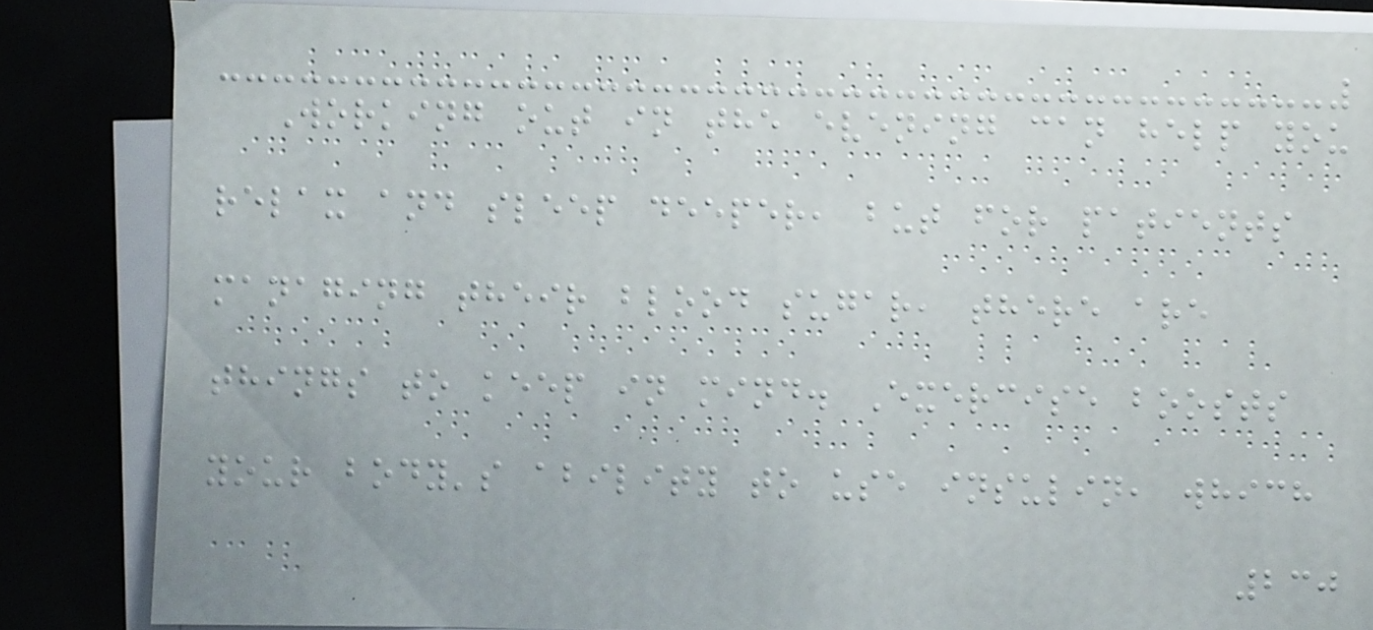Working out in the evening can help you
relax and sleep deeper, but for patients
managing their blood sugar, there are
things to keep in mind. Exercise boosts
your body's ability to use insulin, which
230
